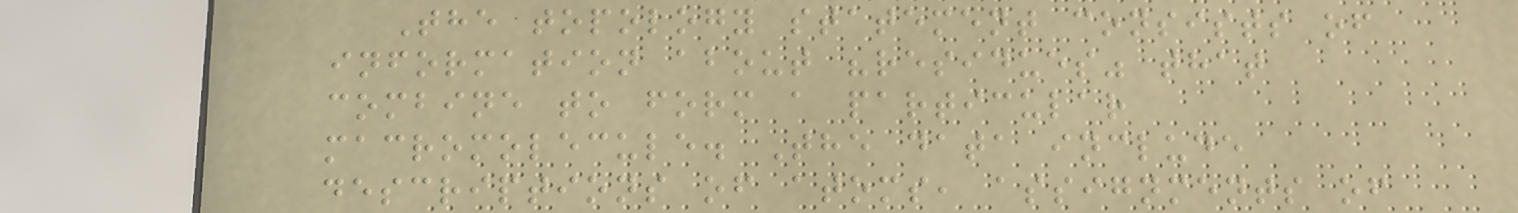The topology statement consists of
information about "residues" that
combine to form a particular
macromolecule. The data include
descriptions of atoms, assignments of
